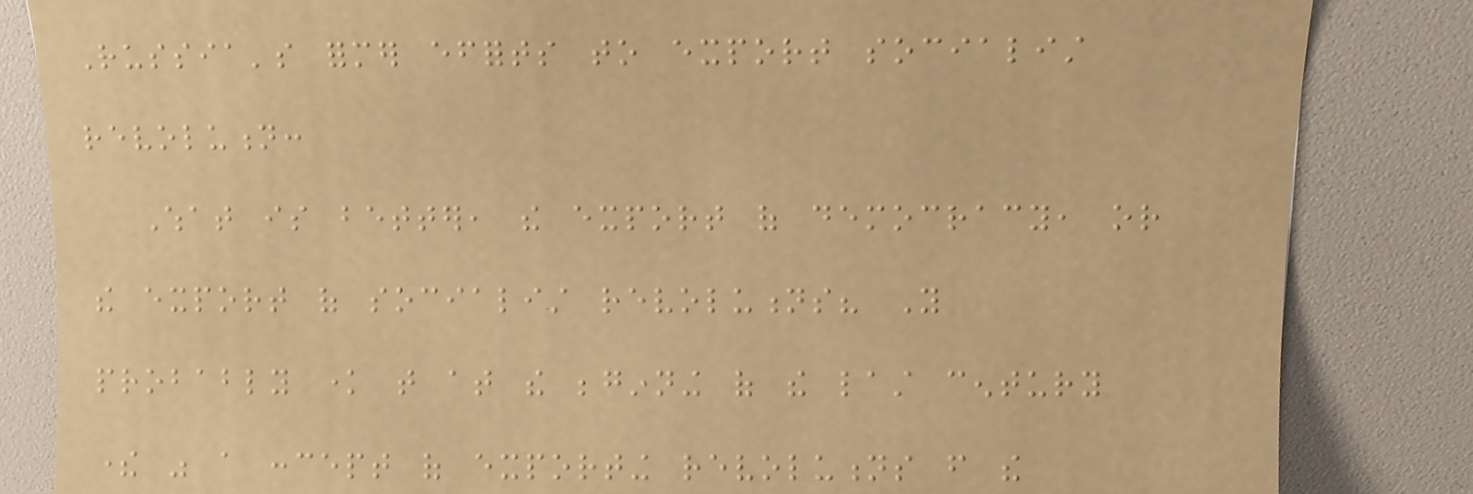Russia's former efforts to export socialist
revolution:
What is better, the export of democracy, or
the export of socialist revolutions? You
probably know that at the beginning of the last century
there was a concept of exporting revolutions from the
